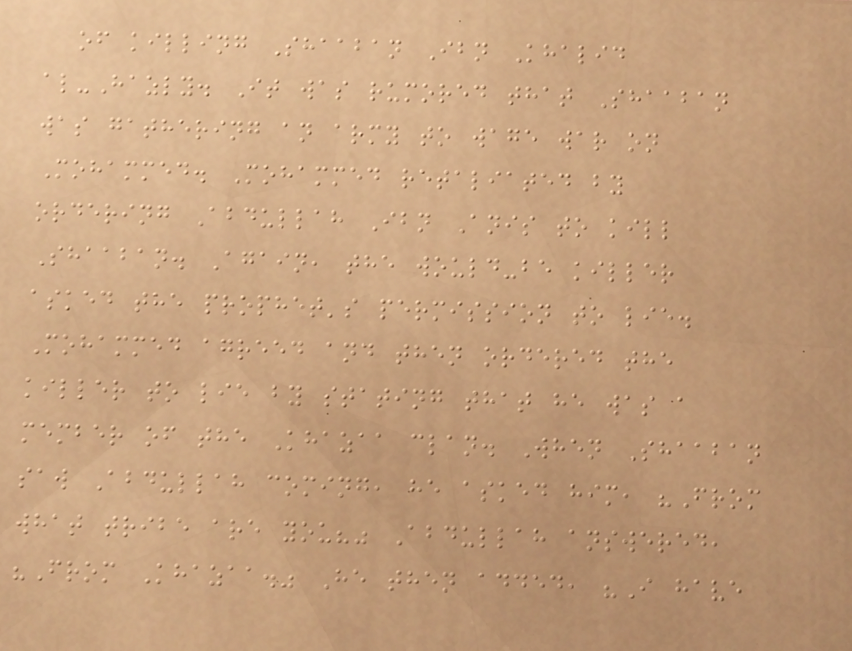of killing Shaaban Ibn Khalid
al-Hazly. It was rumored that Shaaban
was gathering an army to wage war on
Mohammed. Mohammed retaliated by
ordering Abdullah Ibn Anis to kill
Shaaban. Again, the would-be killer
asked the prophet's permission to lie.
Mohammed agreed and then ordered the
killer to lie by stating that he was a
member of the Khazaa clan. When Shaaban
saw Abdullah coming, he asked him, "From
what tribe are you?" Abdullah answered,
"From Khazaa." He then added, "I have
